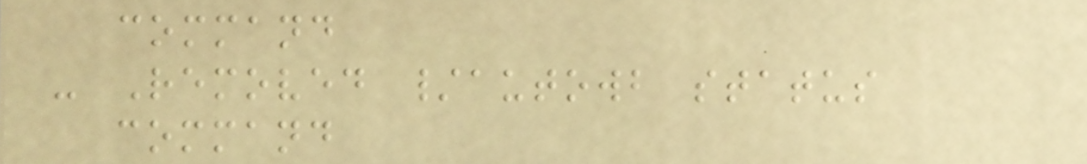command
- Removed /autowb status
command
